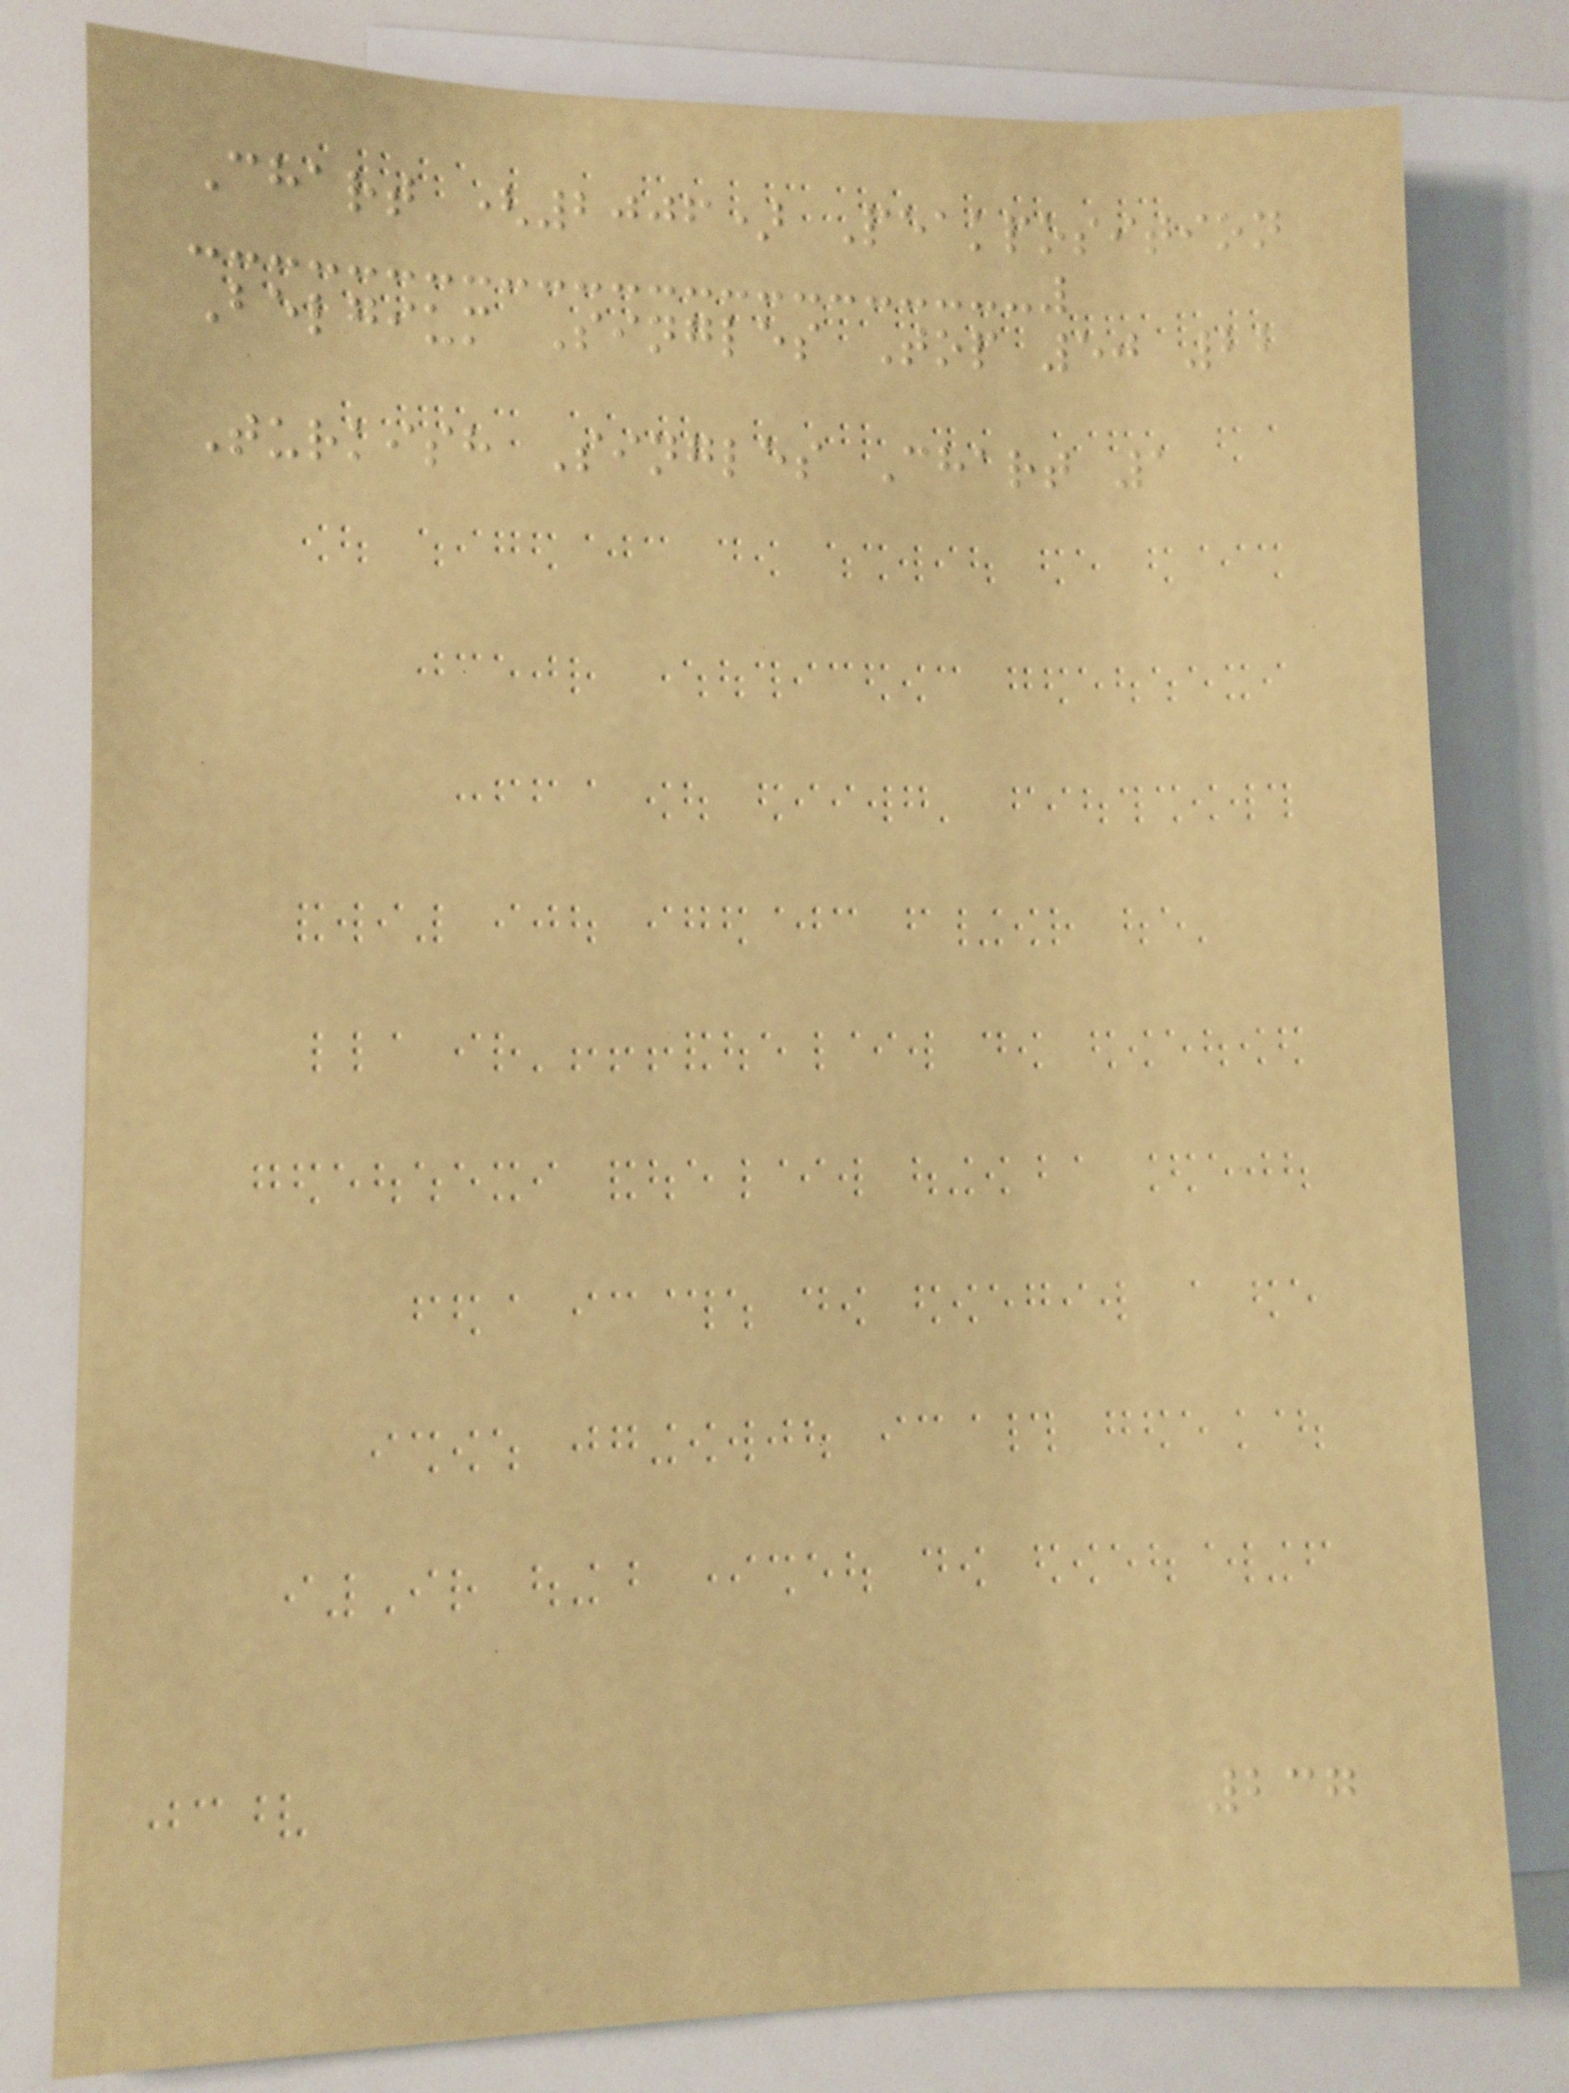Chart (2006) Peakposition
Belgium Singles Top 50 22
Turkish Singles Chart 1
237
